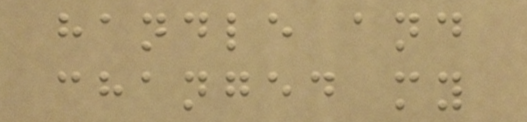handle and
changed my
